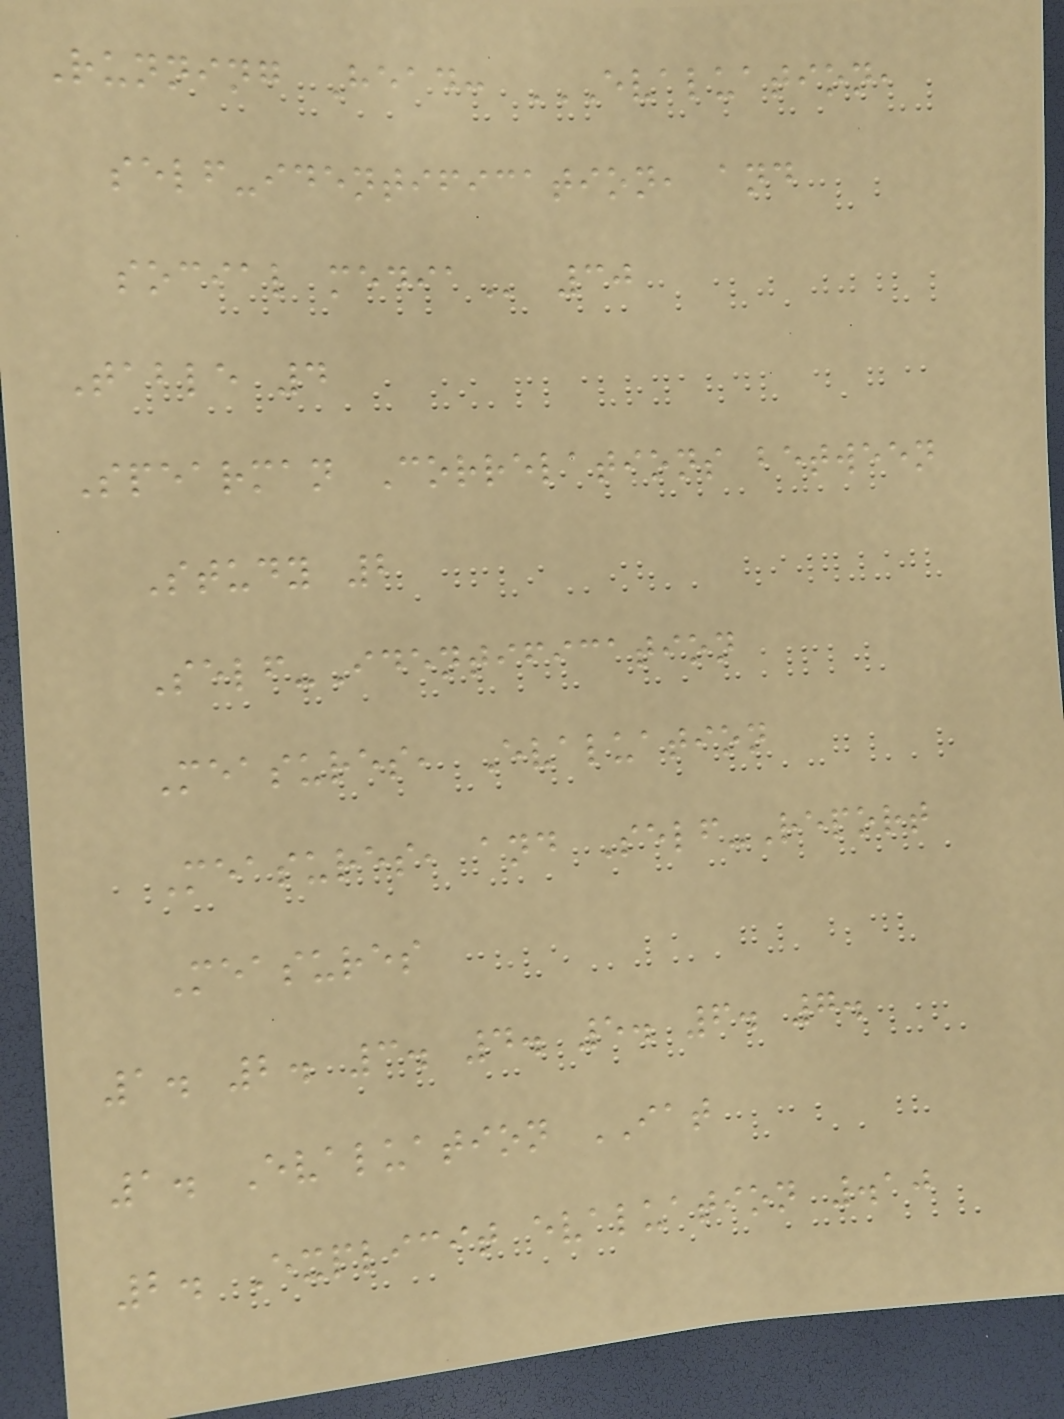Running Head: EVALUATION,
SELF-IDENTIFICATION, AND
SOCIAL MEDIA 30
Table 4
Spearman Correlations between
Study 2
Self-Identification
Measures, Evaluation
Measures, and Self-Report
Measures
1. 2. 3. 4. 5. 6. 7.
1. Evaluation IAT
2. Explicit evaluation .10
